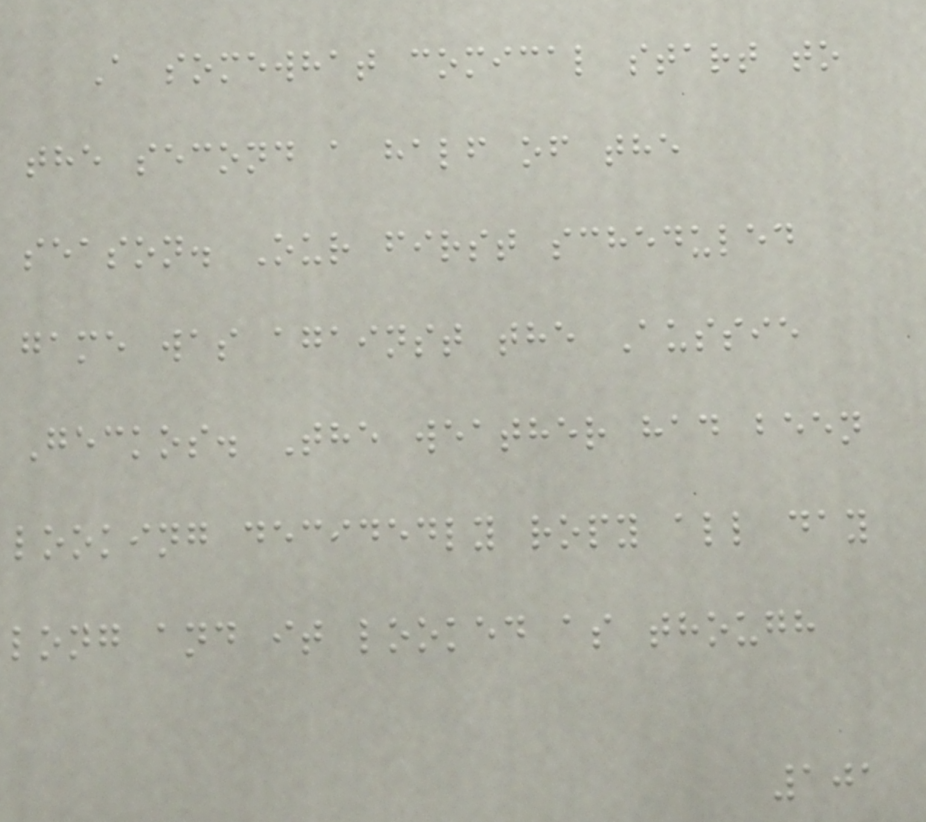A somewhat comical start to
the second a half of the
season. Our first scheduled
game was against the Aussie
Geckos. The weather had been
looking decidedly ropy all day
long and it looked as though
101
